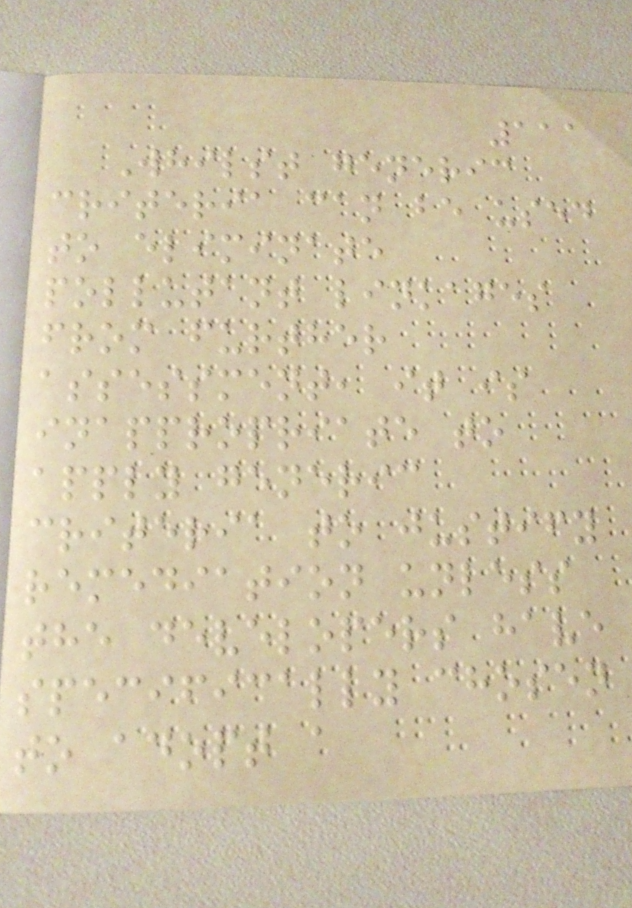111
Whilst generic
criteria can be used
to eliminate
pollutant linkages
from further
assessment, it is
inappropriate to
apply generic
criteria to justify
remediation unless
the developers have
specifically chosen
to adopt a
